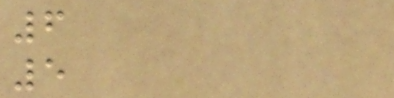6
5
